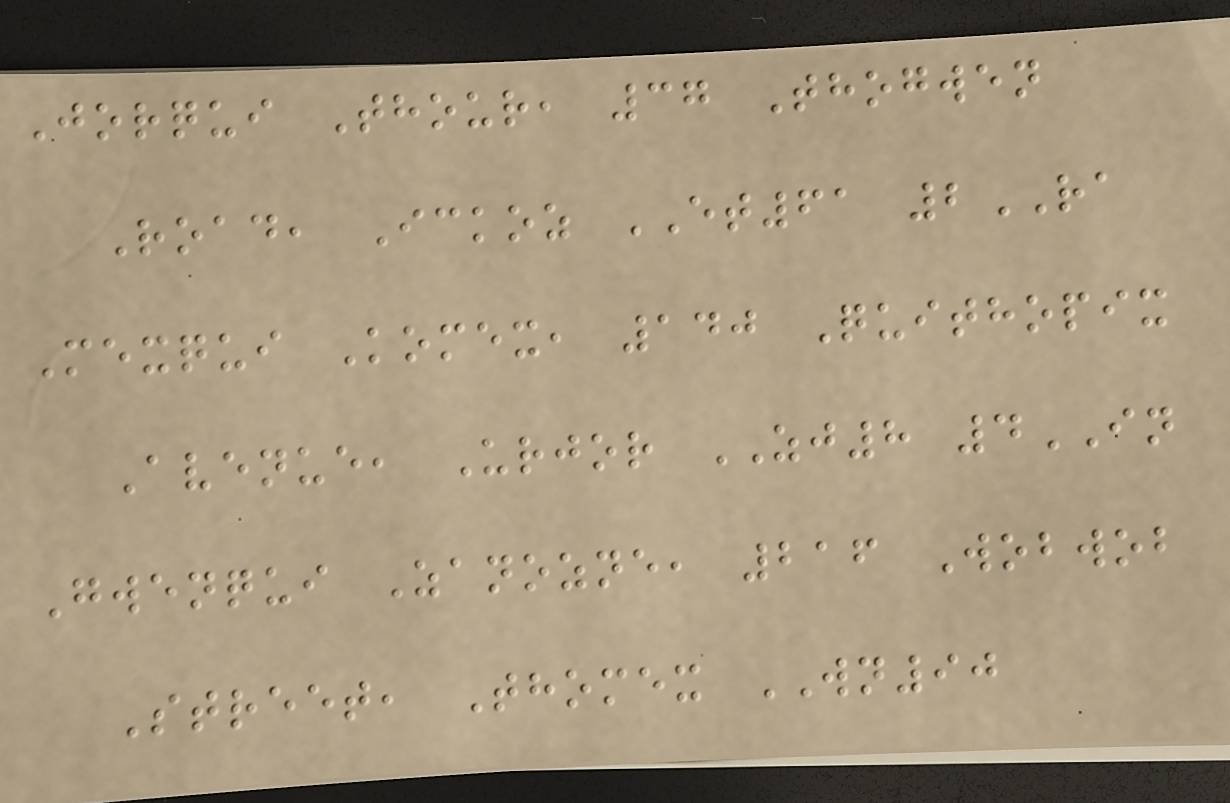Jorqui Thour, 37 Thogwen
Road, Ickoz ET61 2RA
Mexqui Komex, 140 Quithopix
Avenue, Urjor ZJ8 4IN
Gwenqui Zanozne, 216 Wobwob
Street, Thomex WN90
